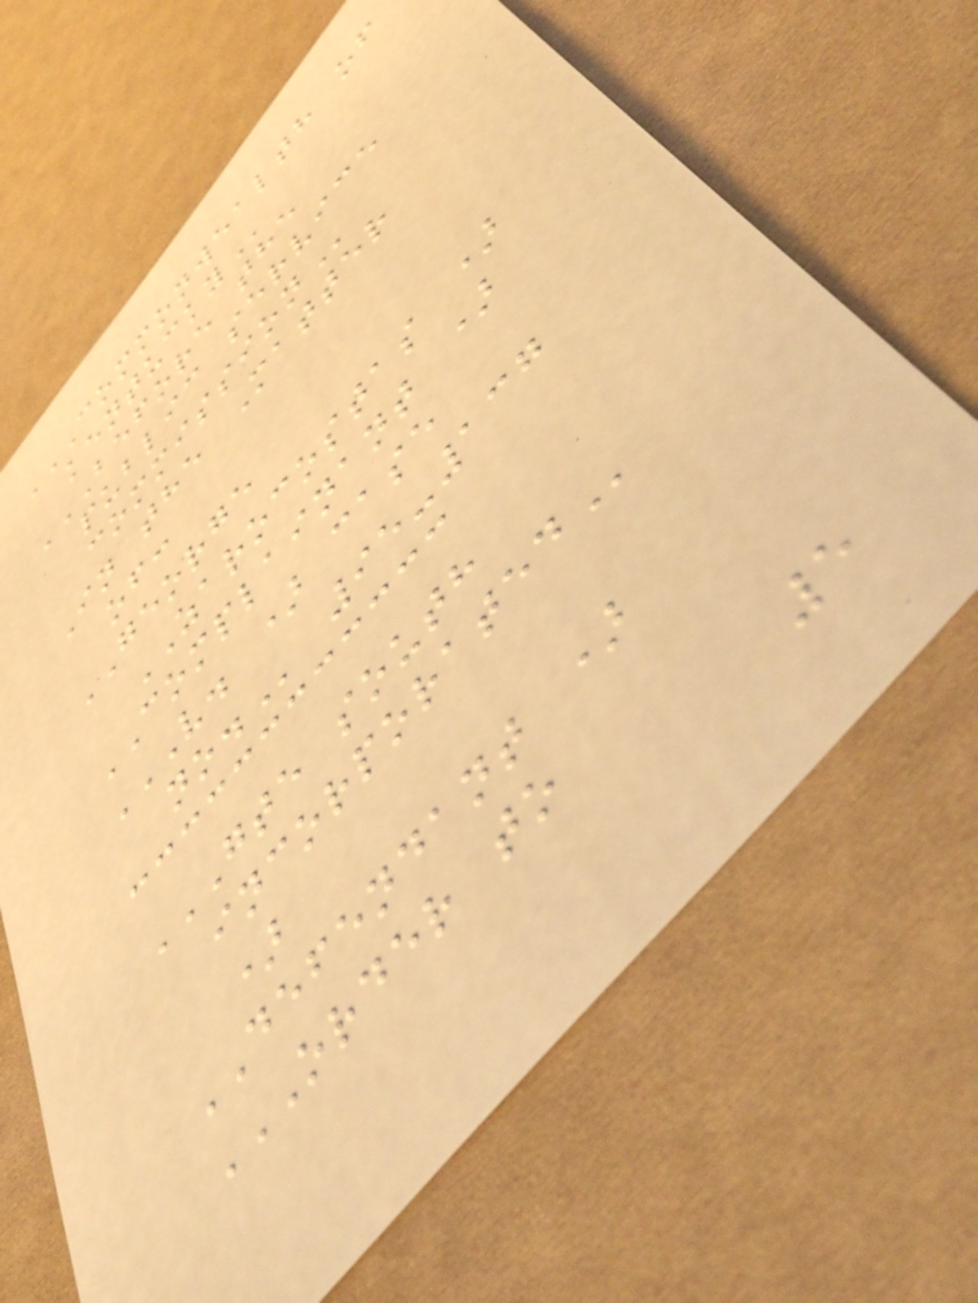COMMONWEALTH OF
KENTUCKY
BEFORE THE
PUBLIC SERVICE
COMMISSION
In the Matter
of:
GEORGE
ZAROCOSTAS )
COMPLAINANT )
V. ) CASE
NO. 95-137
GTE SOUTH
INCORPORATED
)
DEFENDANT )
ORDER TO
5
